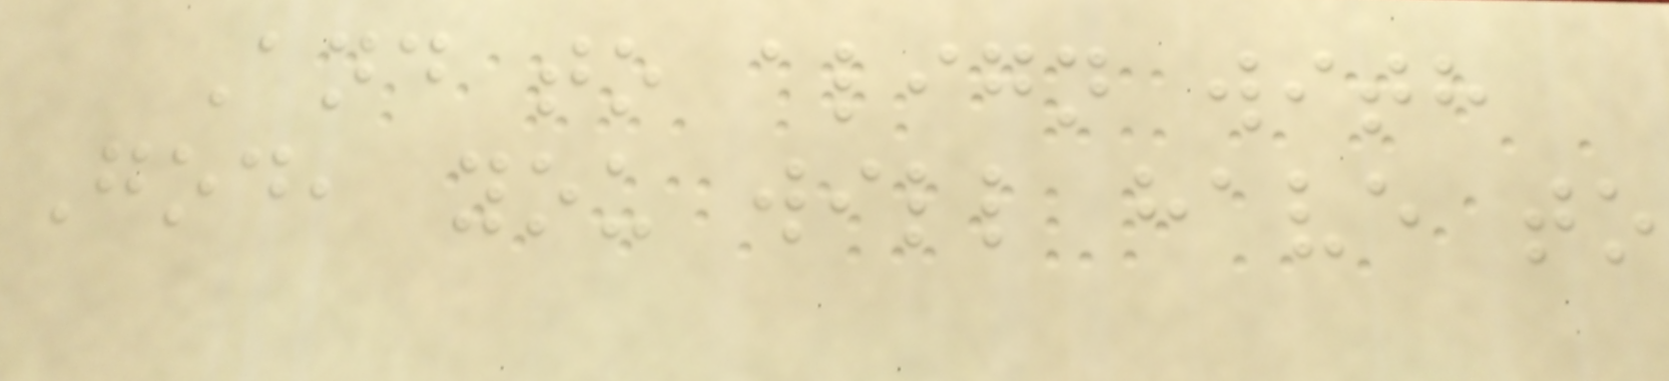And to align with
God, you will have to
